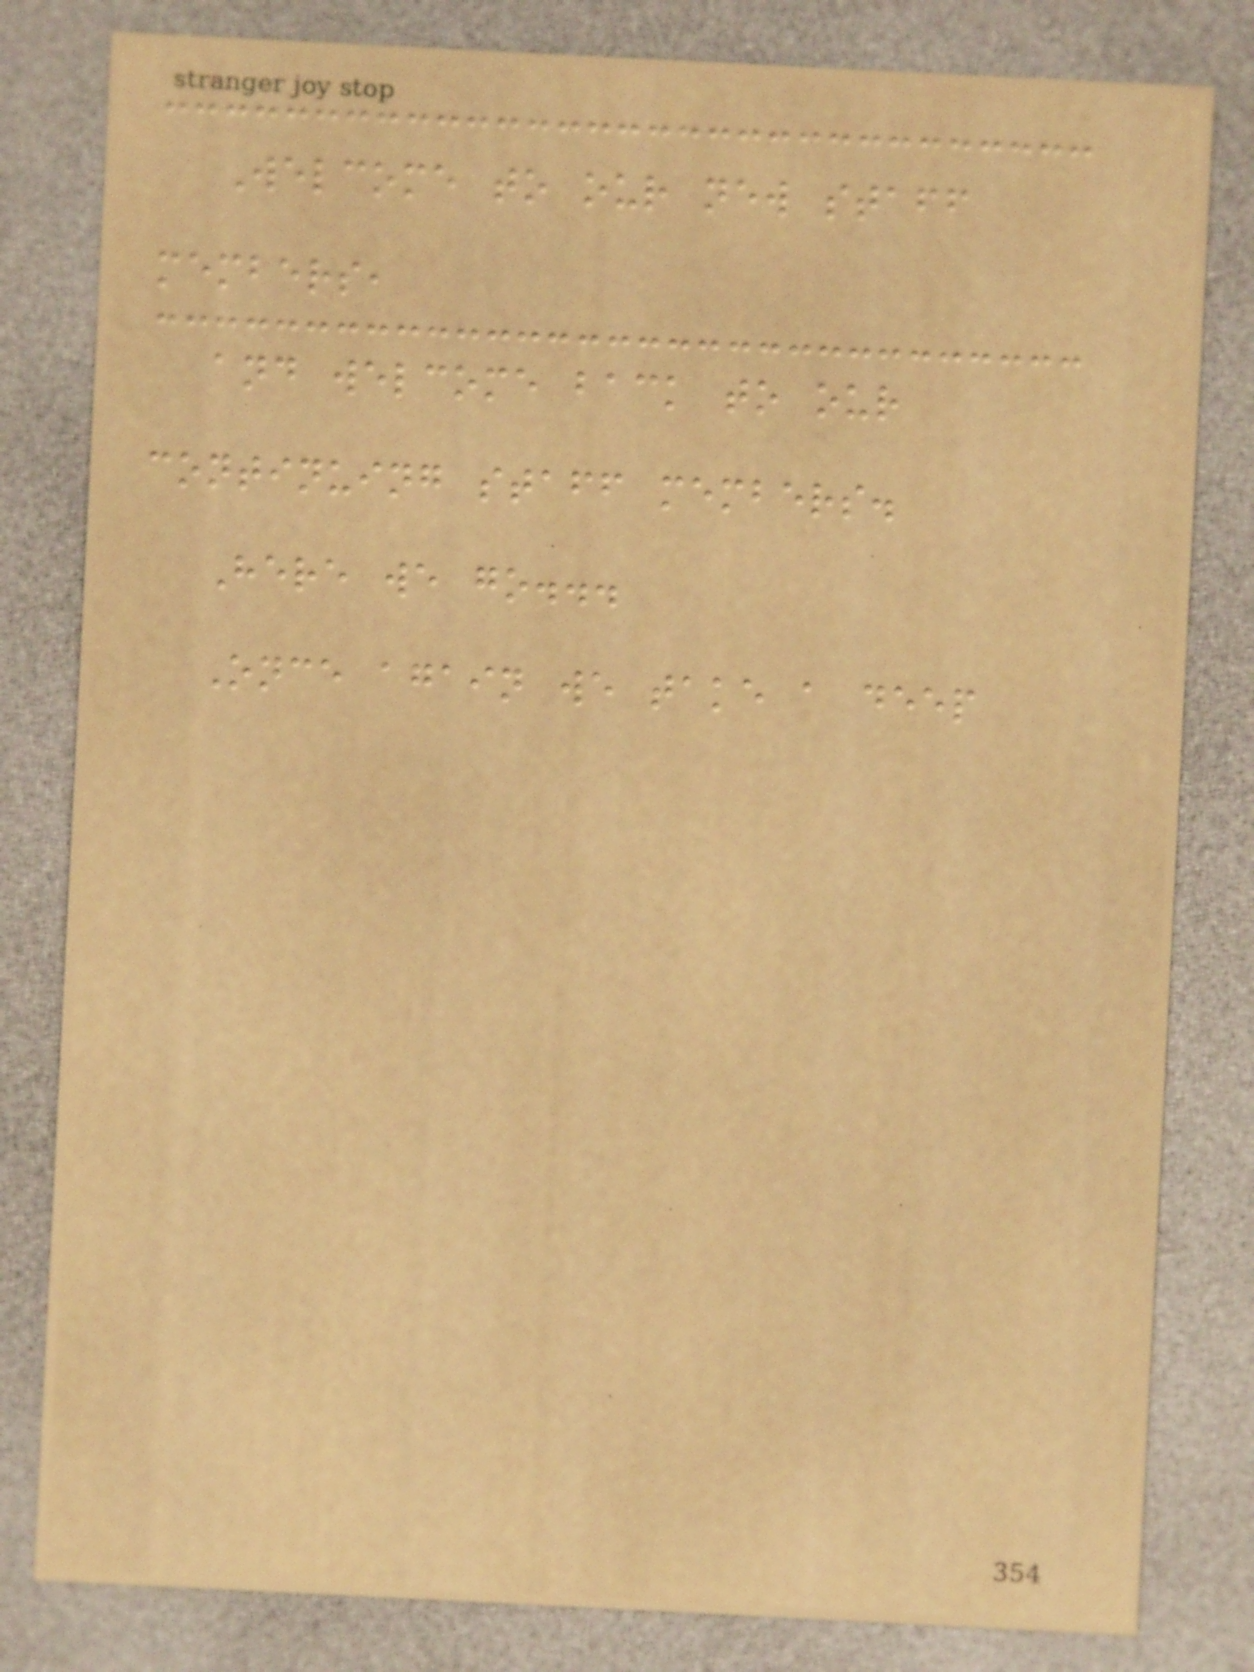Welcome to our new staff
members,
and welcome back to our
continuing staff members.
Here we go...
Once again we take a deep
